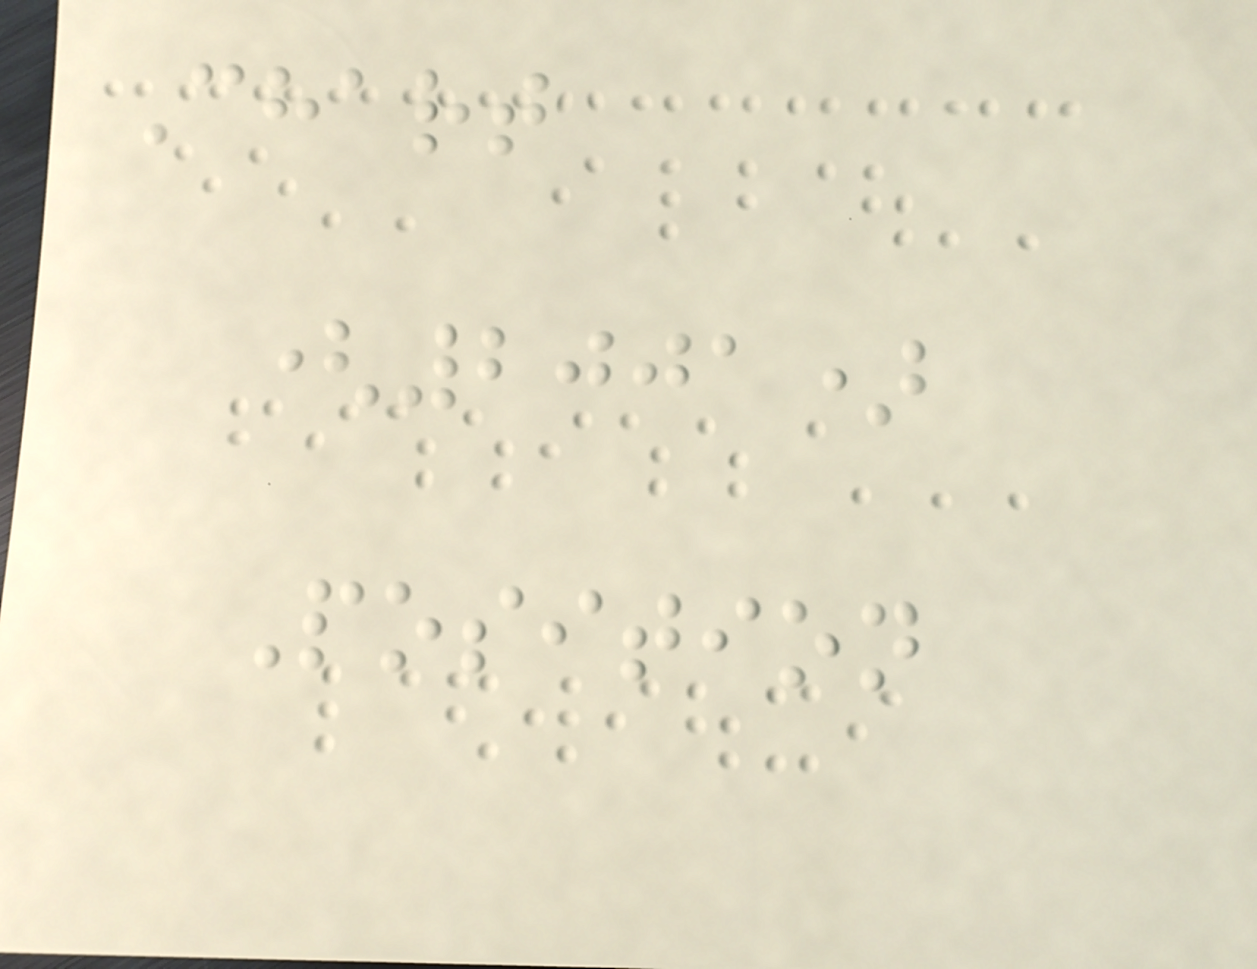Chart
(2001)
Position
